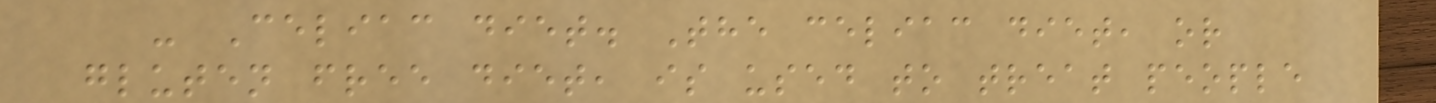- Celiac diet. The celiac diet, or
gluten free diet, is used to treat people
